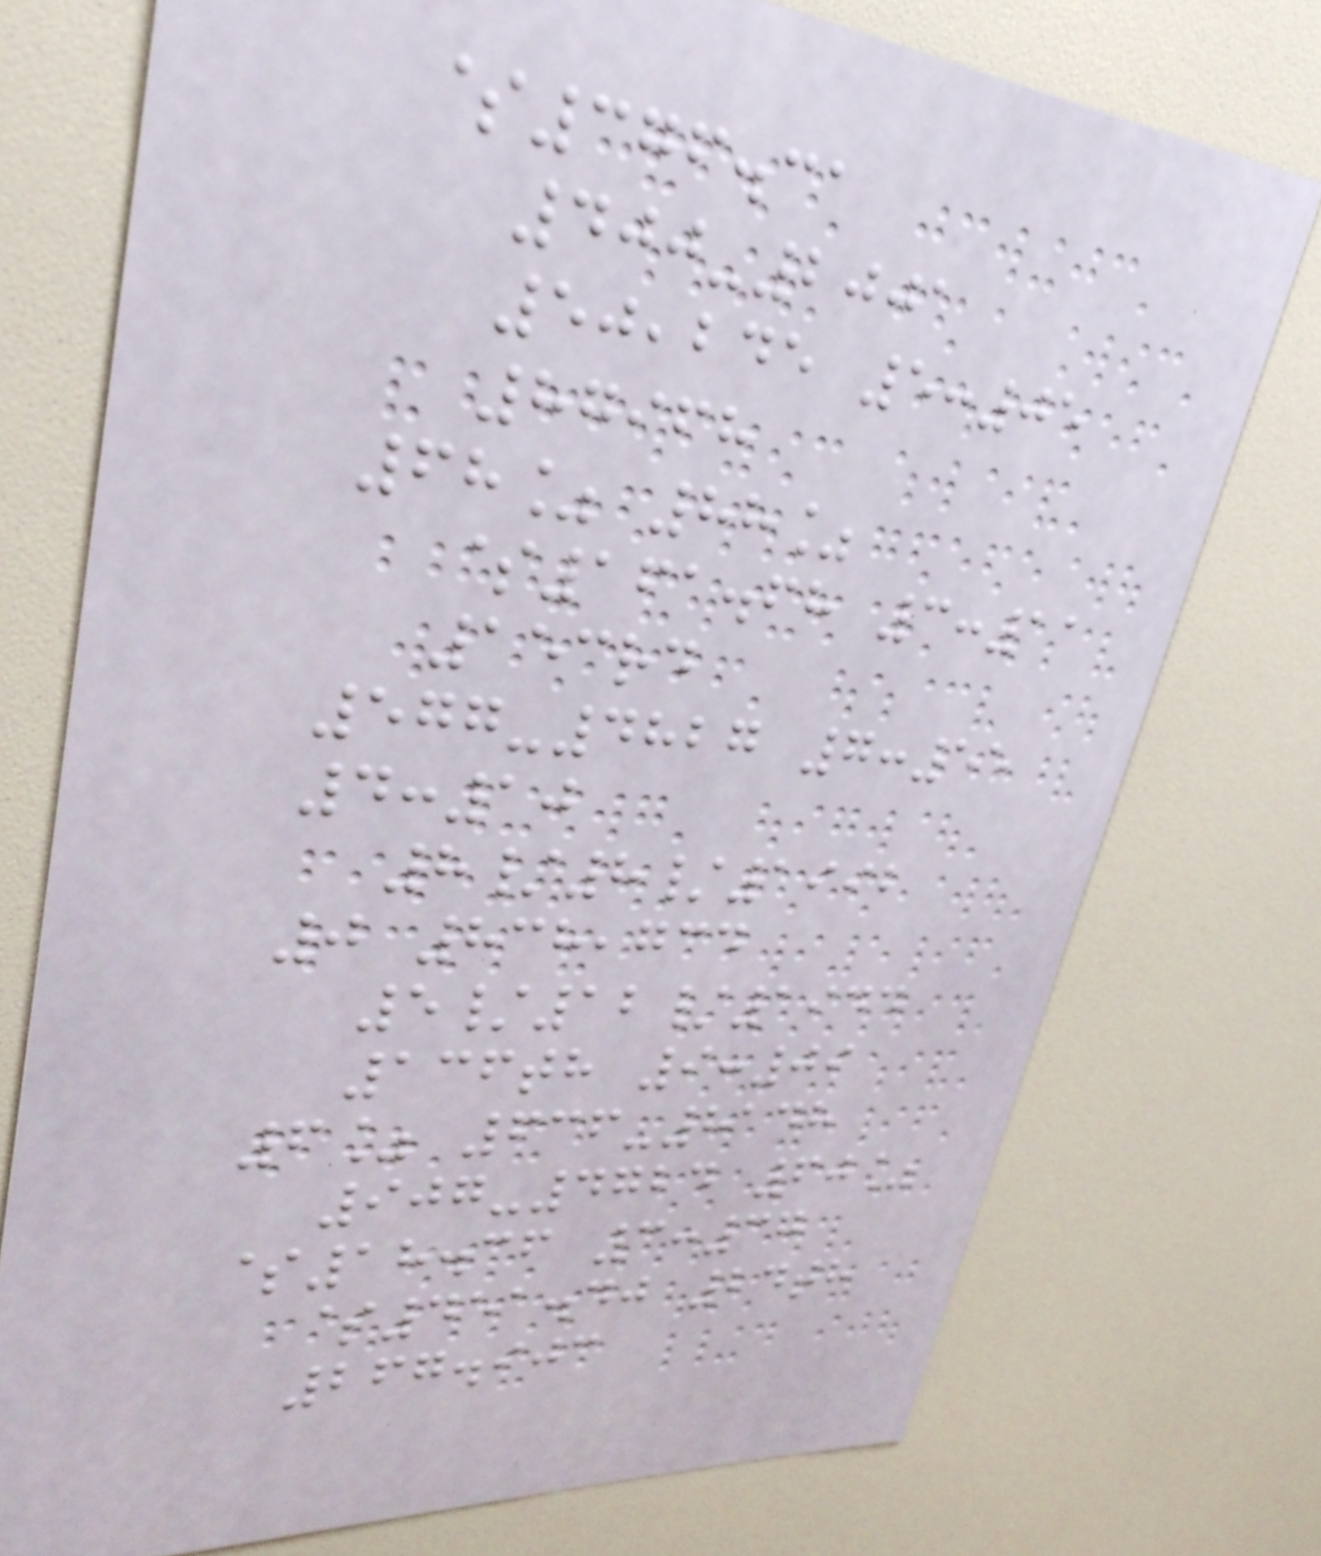$376.31
400-2001
50,245 5:05
87968
68% 88%
$161.68 3:11
153rd
577-4827 7:55
4:10
8/8/1992
0 838,734
5/12/1944
136th 9:09
6% 636-8148
907-4724 60%
$18.36 3:37
$451.40 24th
267.903
